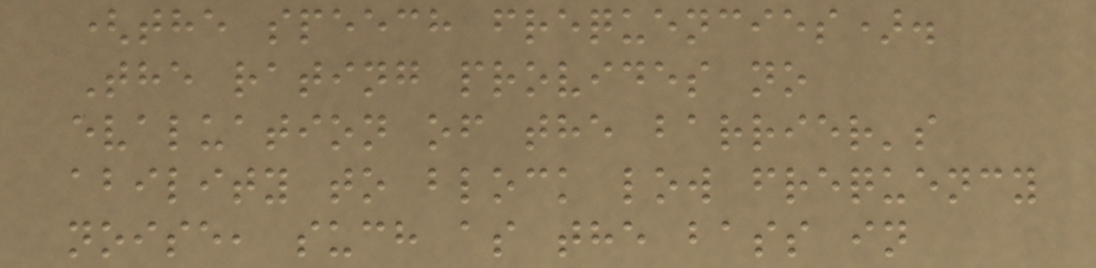(the speech frequencies).
The rating provides no
evaluation of the barrier's
ability to block low frequency
noise, such as the bass in
